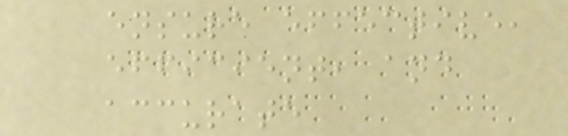ensure effective,
efficient, and
accurate
